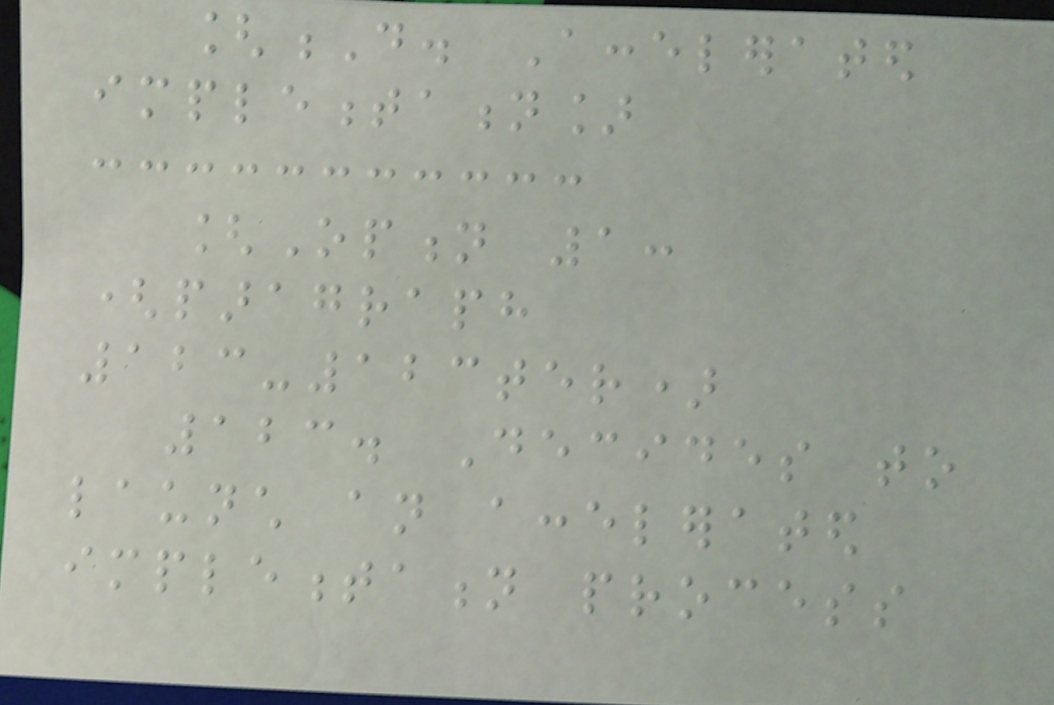[D. Accelerated
implementation]
[Option 1:
(paragraph
123-123ter)
123. Decides to
launch an accelerated
implementation process
